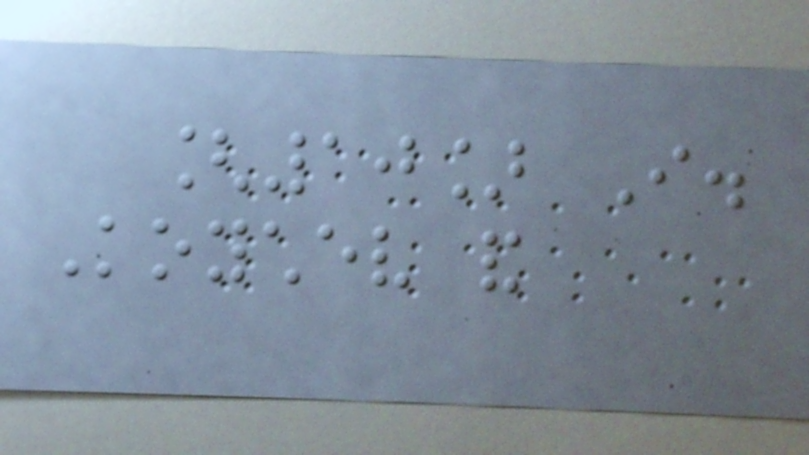[10] I.
Koychev and
